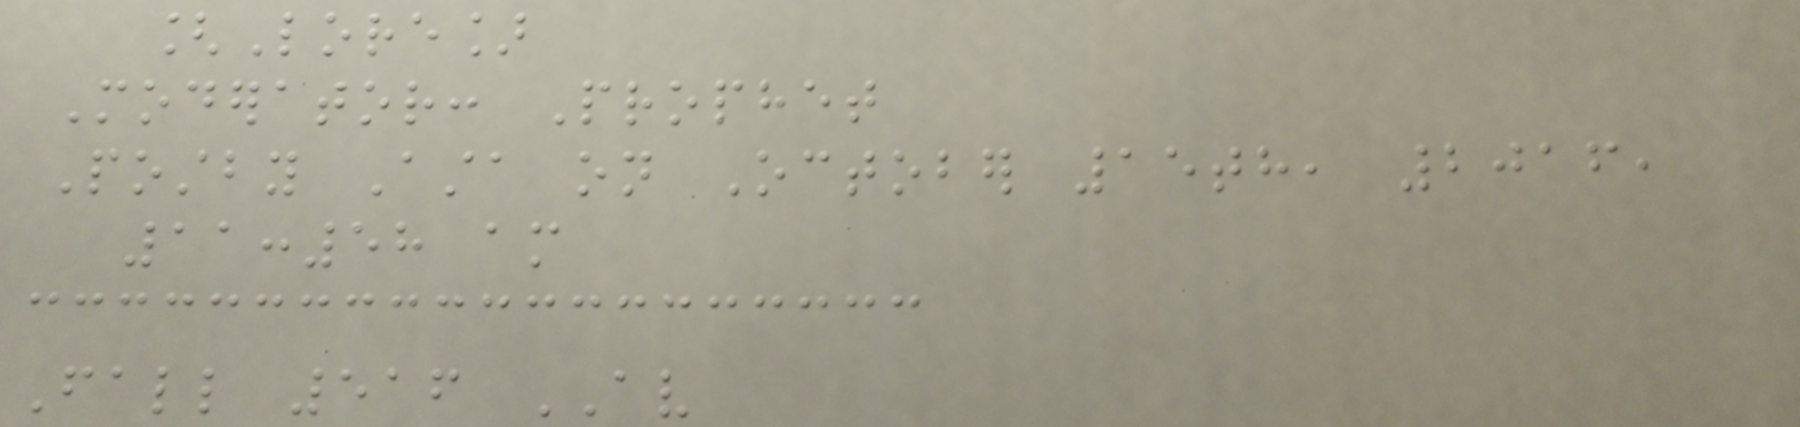[Lore]
Moderator: Prophet
Postby Asta on October 15th, 2016,
11:58 am
Fall 516 AV
